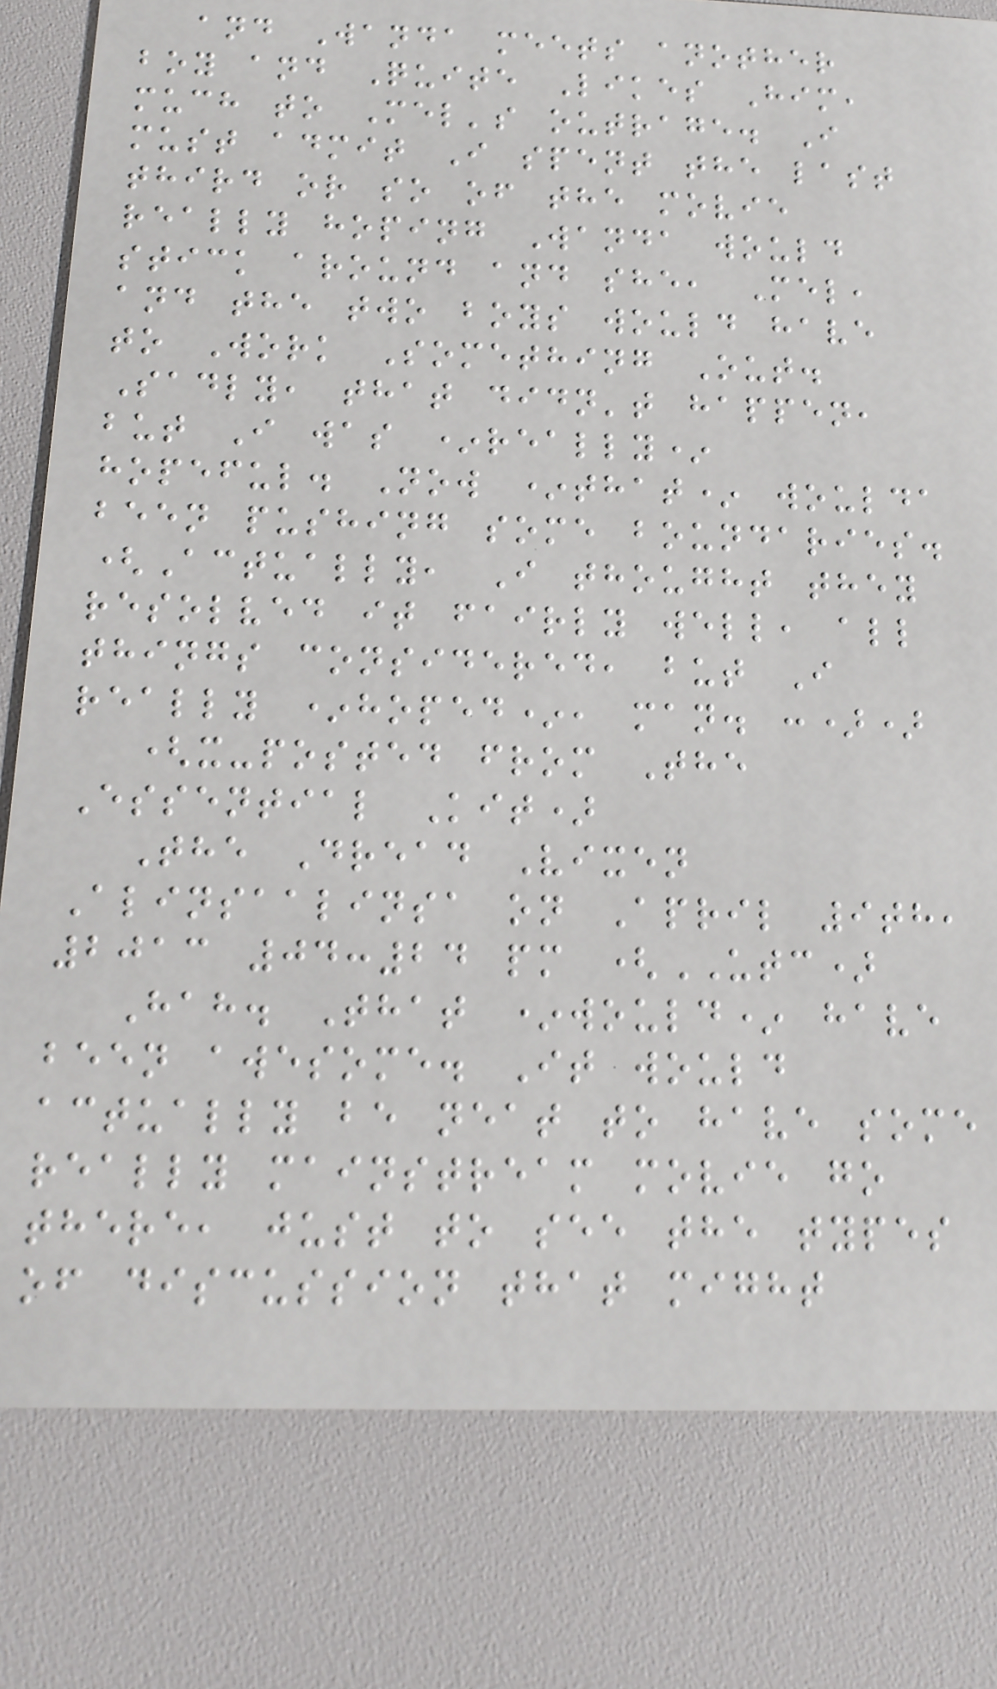and Wanda meets another
boy and Quite Likes Him,
much to Mel's outrage. I
must admit I spent the last
third or so of the movie
really hoping Wanda would
stick around and she, Mel,
and the two boys would have
to Work Something Out.
Sadly, that didn't happen,
but I was *really*
hopeful. Now *that* woulda
been pushing some boundaries.
(Actually, I thought they
resolved it fairly well, all
things considered, but I
really *hoped*, man. :))
(x-posted from The
Essential Kit)
The Dread Vixen
Alinsaalinsa on April 9th,
2013 04:24 pm (UTC)
Hah. That *would* have
been awesome. It would
actually be neat to have some
really mainstream movie go
there, just to see the types
of discussion that might
